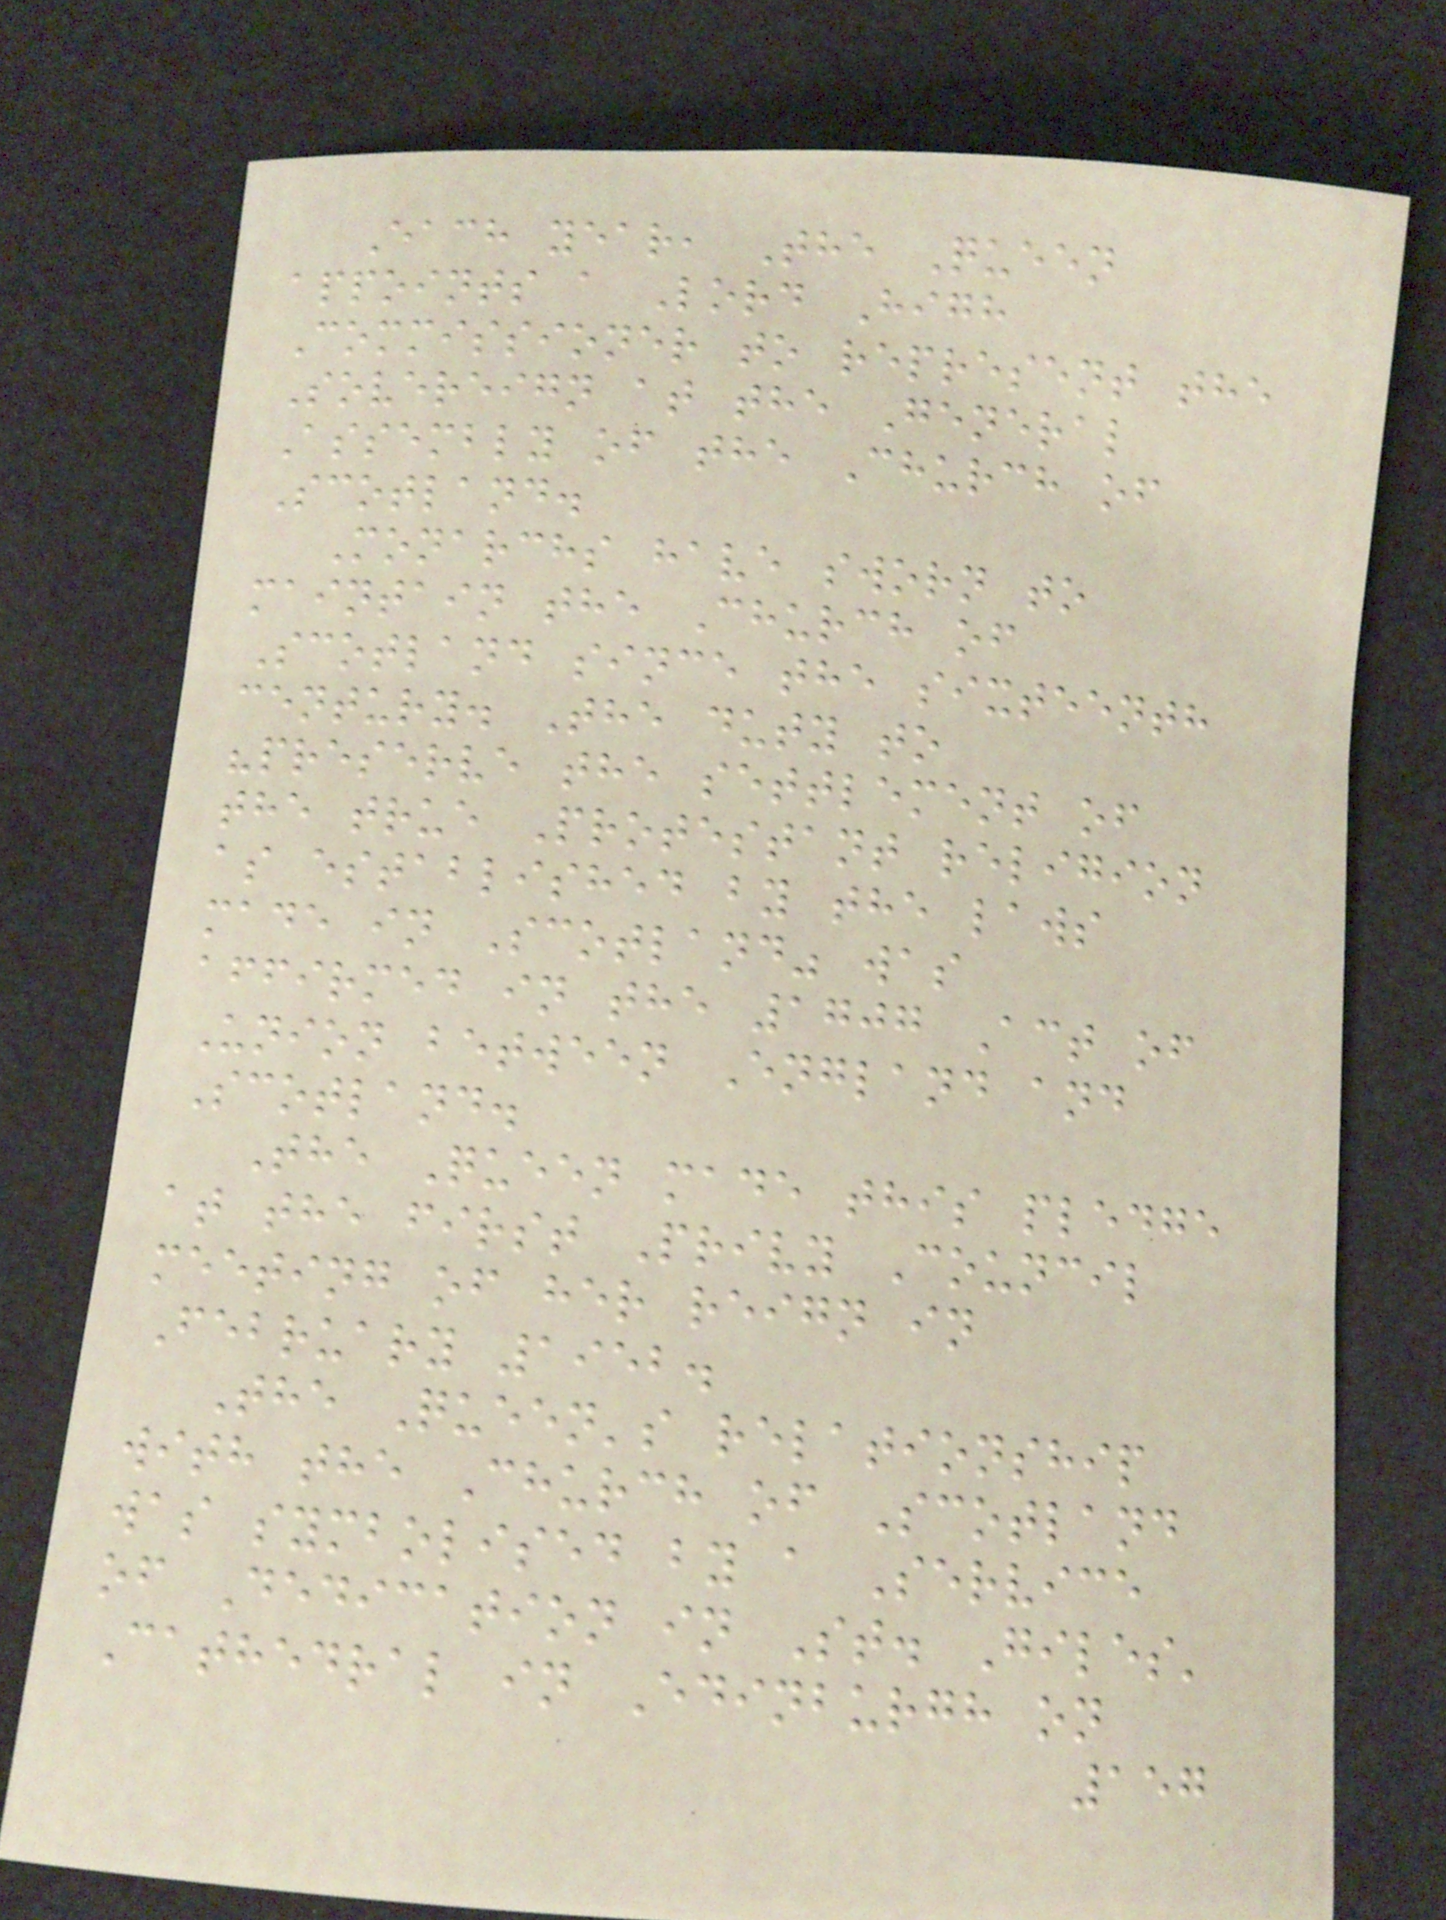Each year, The Queen
appoints a Lord High
Commissioner to represent the
Sovereign at the General
Assembly of the Church of
Scotland.
Monarchs have sworn to
maintain the Church of
Scotland since the sixteenth
century. The duty to
"preserve the settlement of
the true Protestant religion
as established by the laws
made in Scotland" was
affirmed in the 1707 Act of
Union between England and
Scotland.
The Queen made this pledge
at the first Privy Council
meeting of her reign in
February 1952.
The Queen's relationship
with the Church of Scotland
was symbolised by a Service
of Dedication in St. Giles'
Cathedral in Edinburgh on
157
